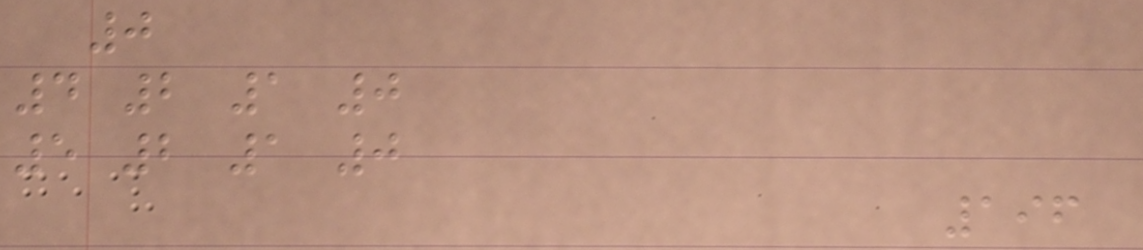0
4 2 1 0
5 2 1 0
196
